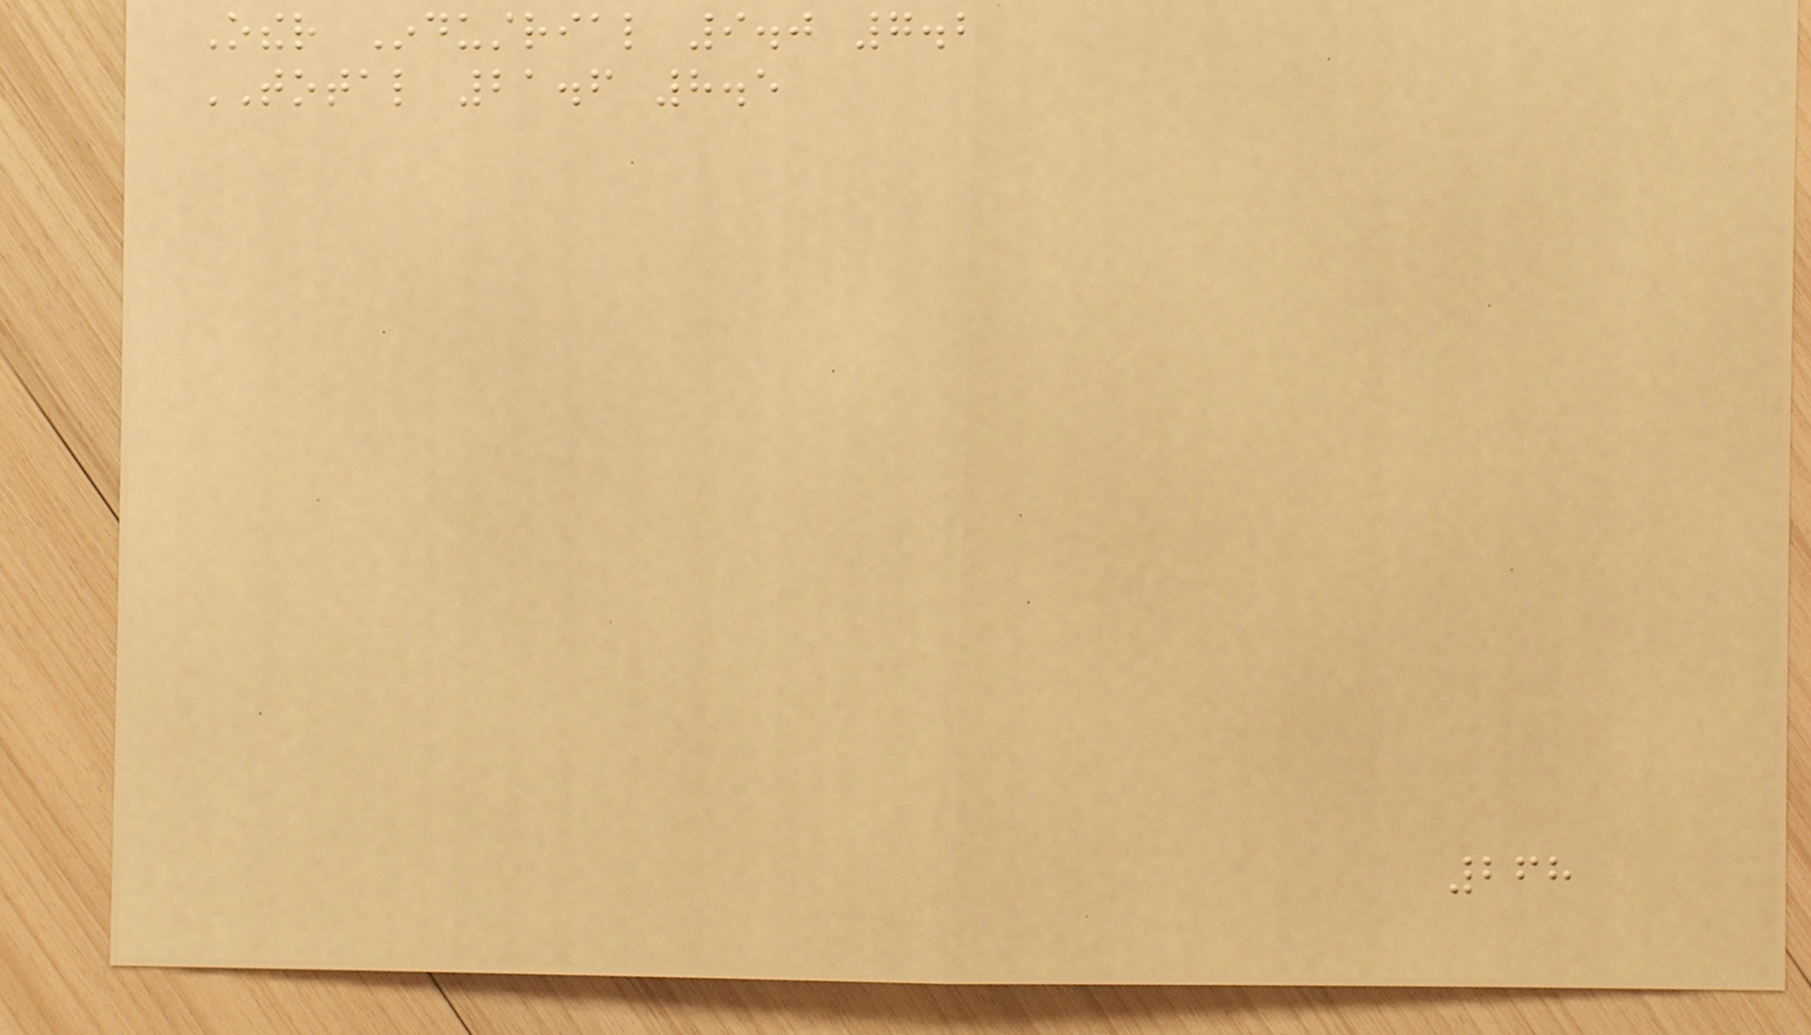Other Industrial 9.0 7.2
TOTAL 21.6 8.5
268
